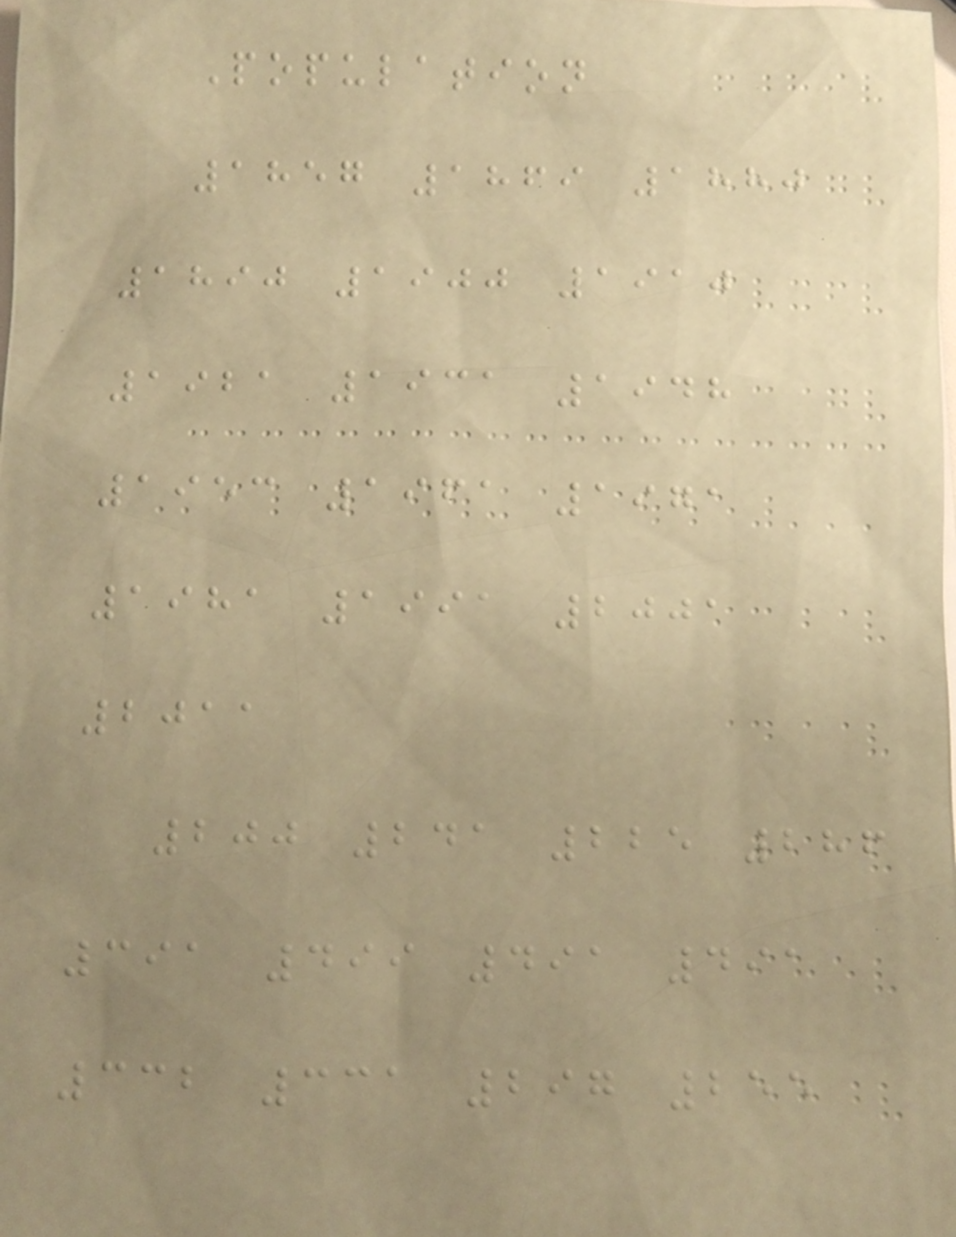Population
1857 1869 1880
1890 1900 1910
1921 1931 1948
1953 1961 1971
1981 1991 2001
2011
200 241 225 286
391 499 491 491
332 331 297 255
